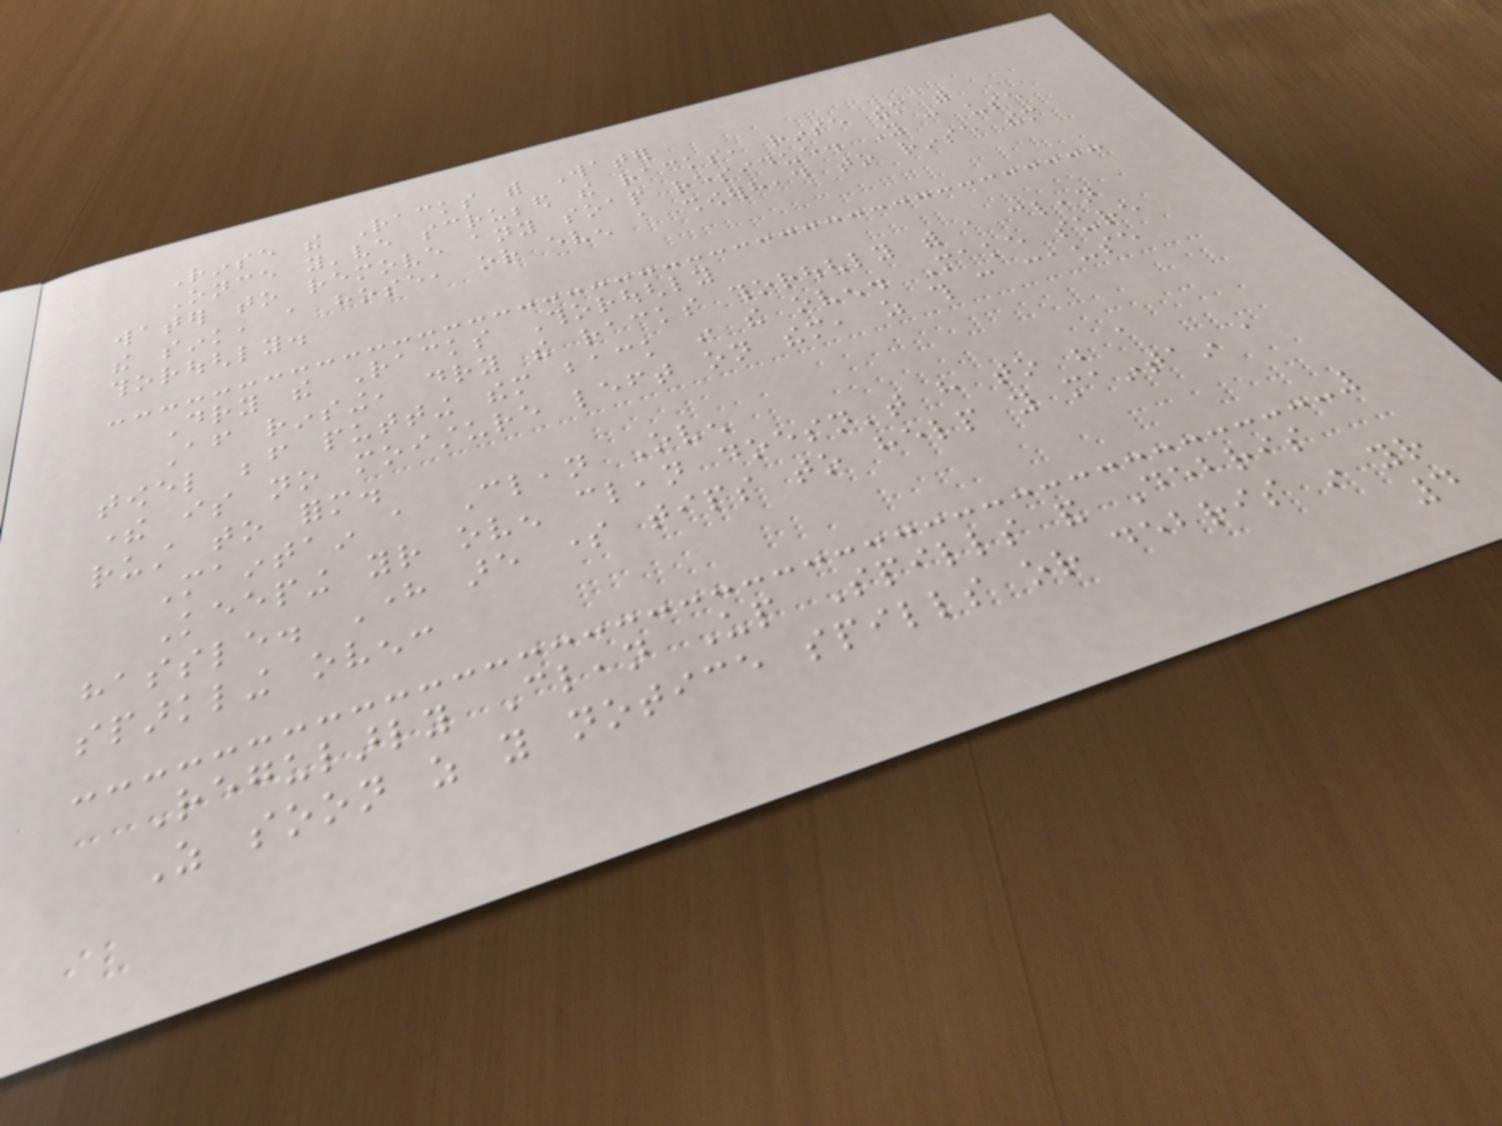Rinse the Racks with Water
Once you've scrubbed the racks, rinse them with
water to remove any soap residue. You can use
the sink, a hose, or even a showerhead to rinse them
thoroughly.
Dry the Racks Thoroughly
After rinsing, dry the racks thoroughly with a clean
towel before putting them back in the oven. Make sure
there is no moisture left on them, as this can cause
rust to form.
Maintain a Clean Oven
Keeping your oven clean doesn't have to be a
hassle. Here are some tips to help you maintain a
sparkling oven:
Regularly Clean Up Spills and Debris
As soon as you notice spills or debris in your
4
